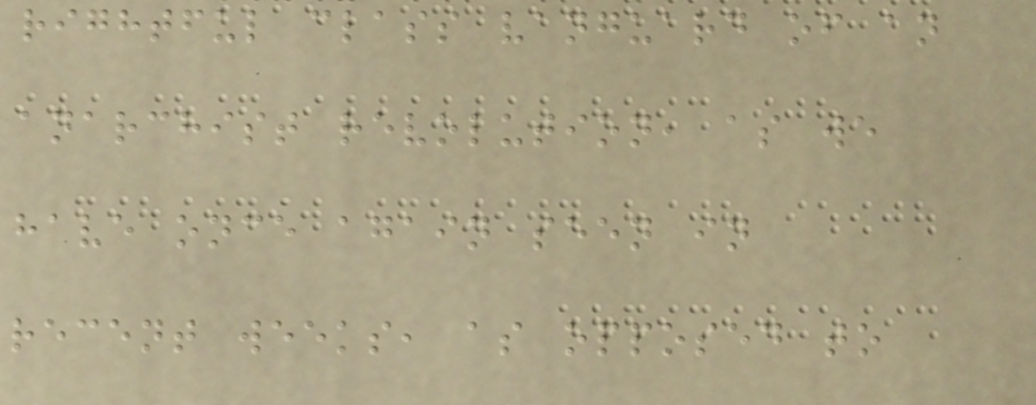rightful class vanguard of an
anarchist revolution, as we
have once again seen in
recent weeks, as opposed to
